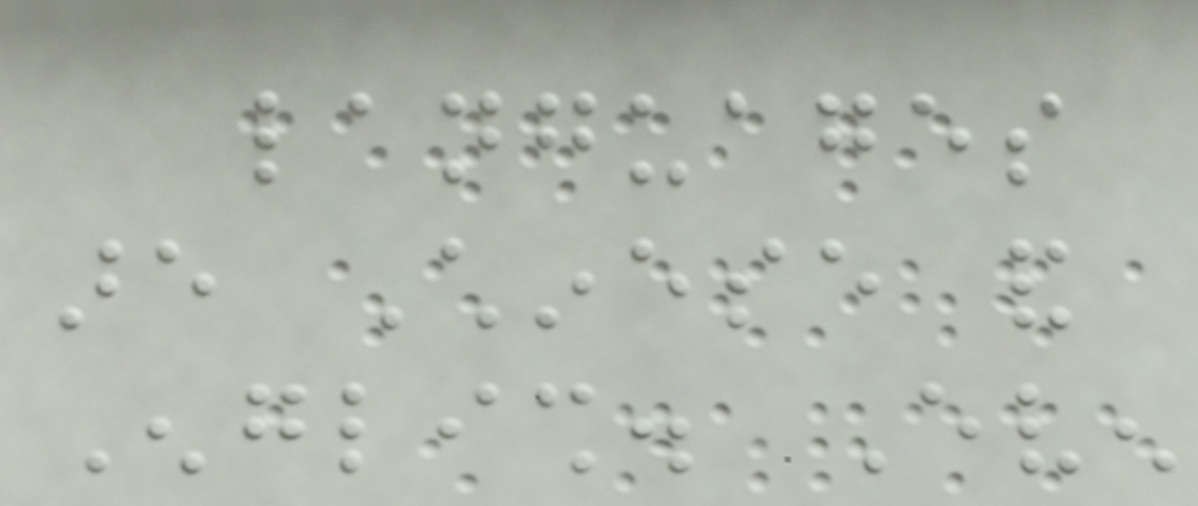languages
are Chinese and
English. Even
